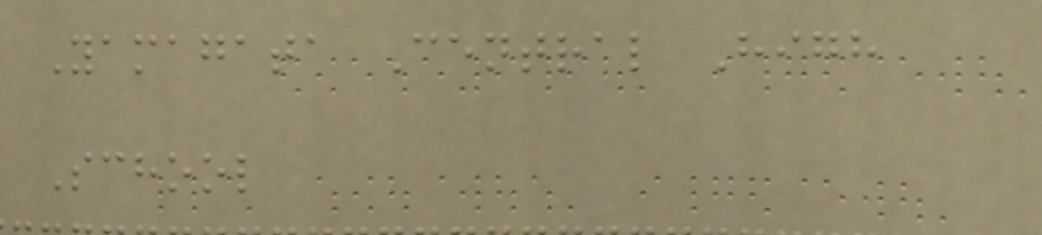Yamagata Central High
School
